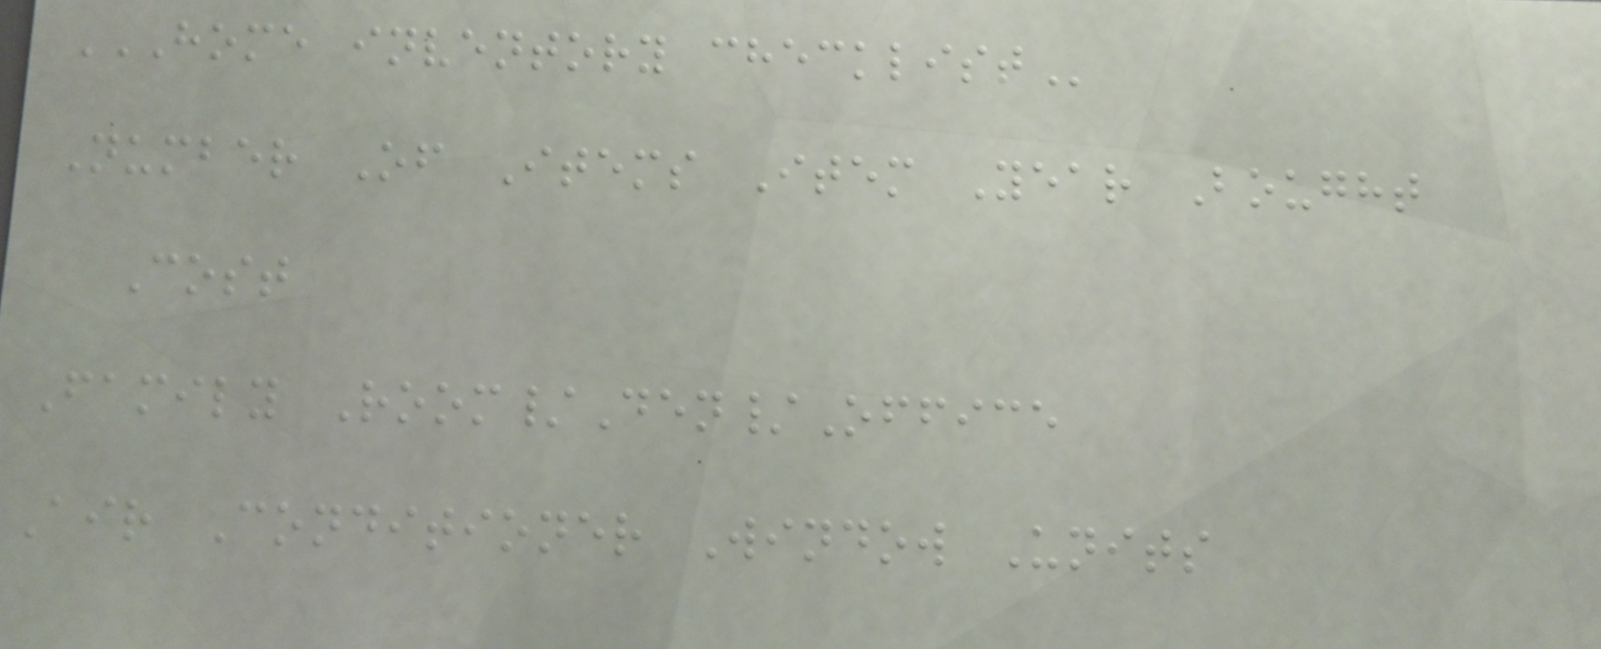HOME INVENTORY CHECKLIST
Number Of Items Item Year Bought
Cost
Family Room/Den/Office
Air Conditioner Window Units
